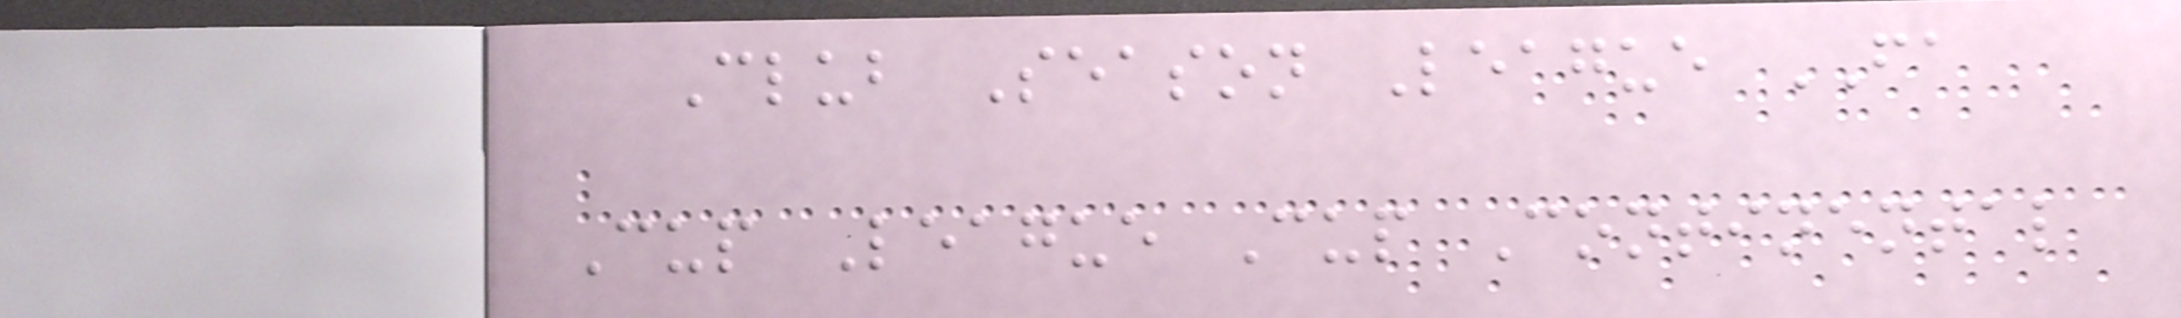Club Season League FA
Cup League Cup Continental
